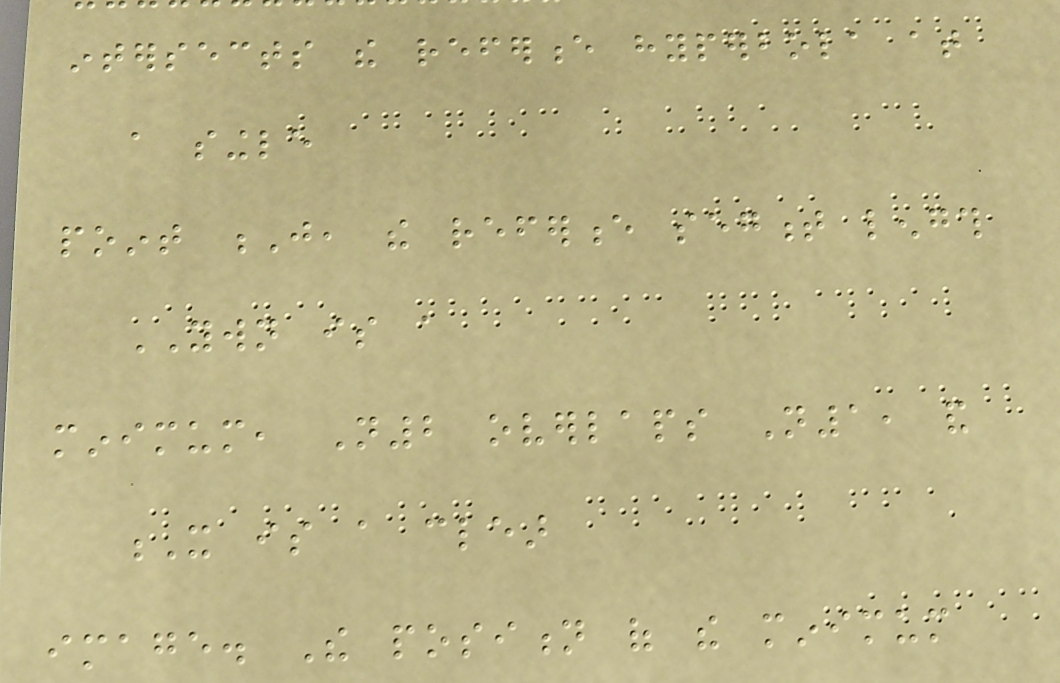intersects the reference hyperbola at
a single
point J, the reference segment length
YWN is a
minimum, N2 overlaps N1, and
X is a clear
image. The position of the minimum
